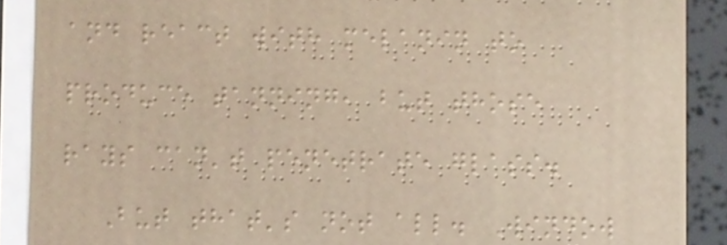and react with melanin to
produce tanning, but those
rays can't penetrate glass.
But that's not all. Window
